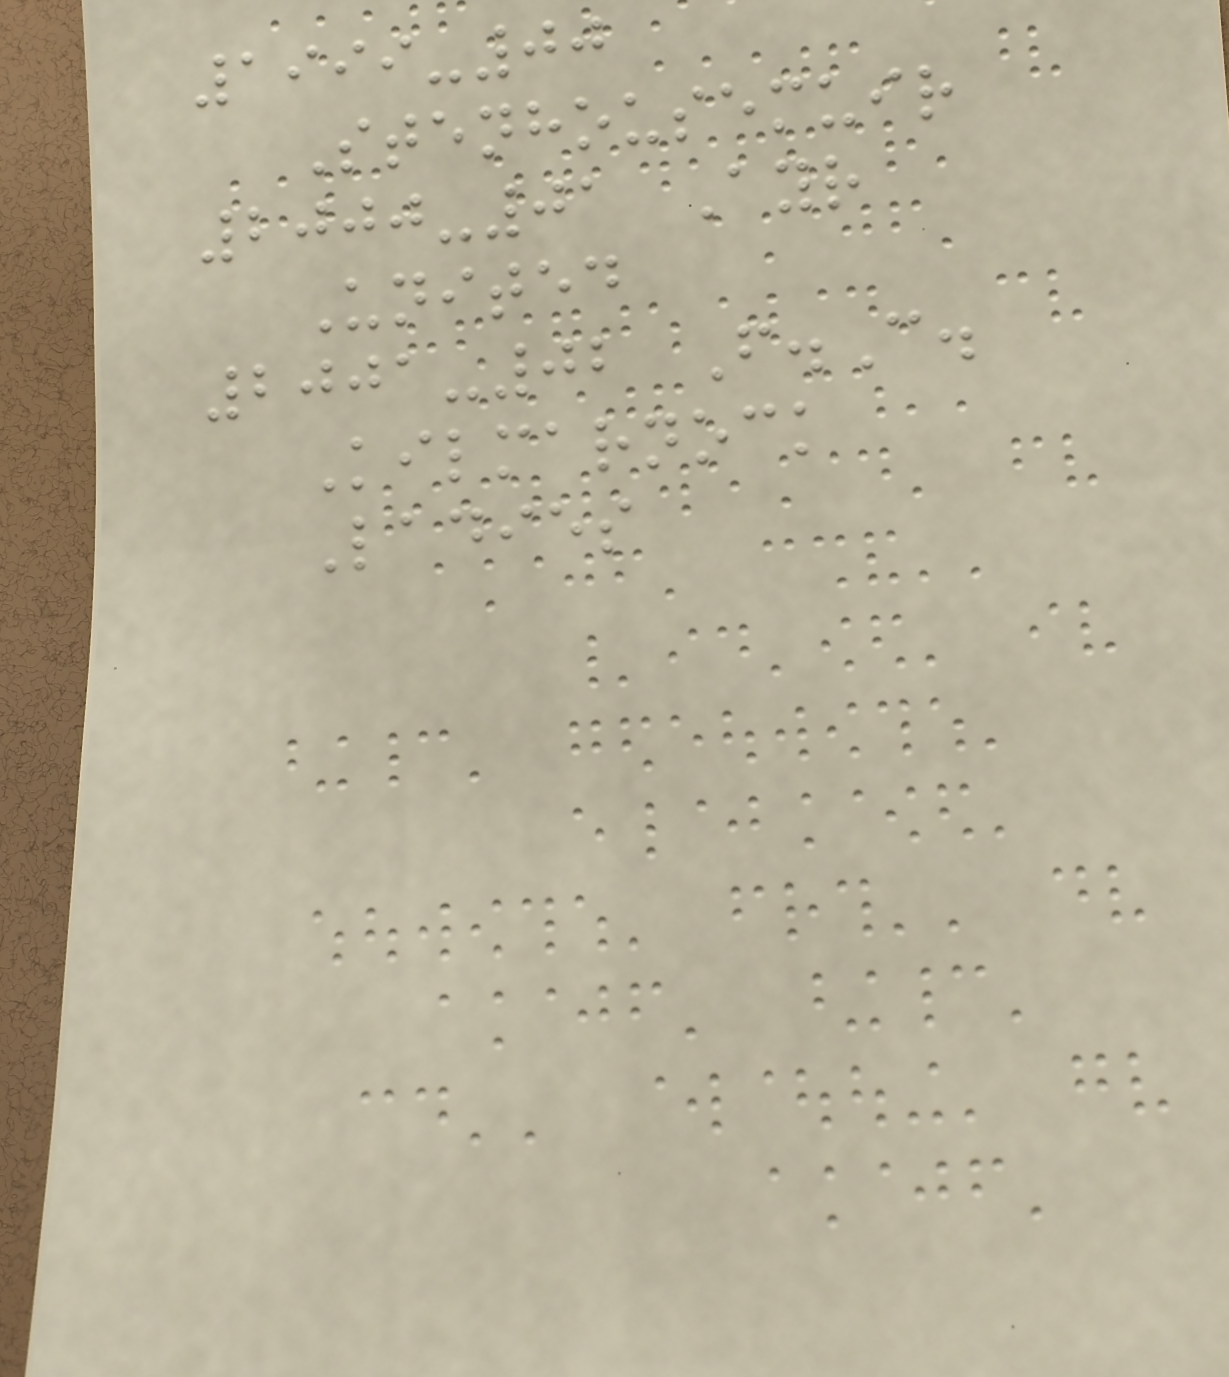1999-00
Stenhousemuir
2000-01 Ayr
United
2001-02 F.C.
Kilmarnock
Ladies
